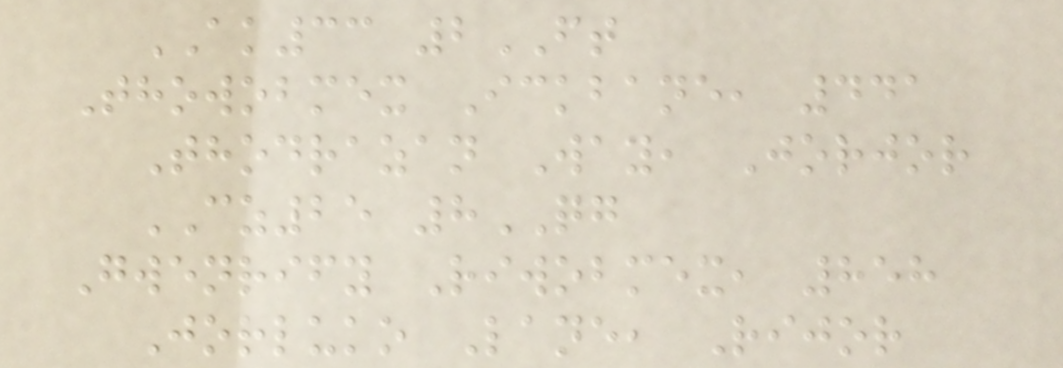AK33 2FT
Thowobmex Ickbane, 441
Thodrazan Way, Jorjor
CZ25 8QG
Gwenrify Riwobmex, 858
Jorluko Lane, Rijor
